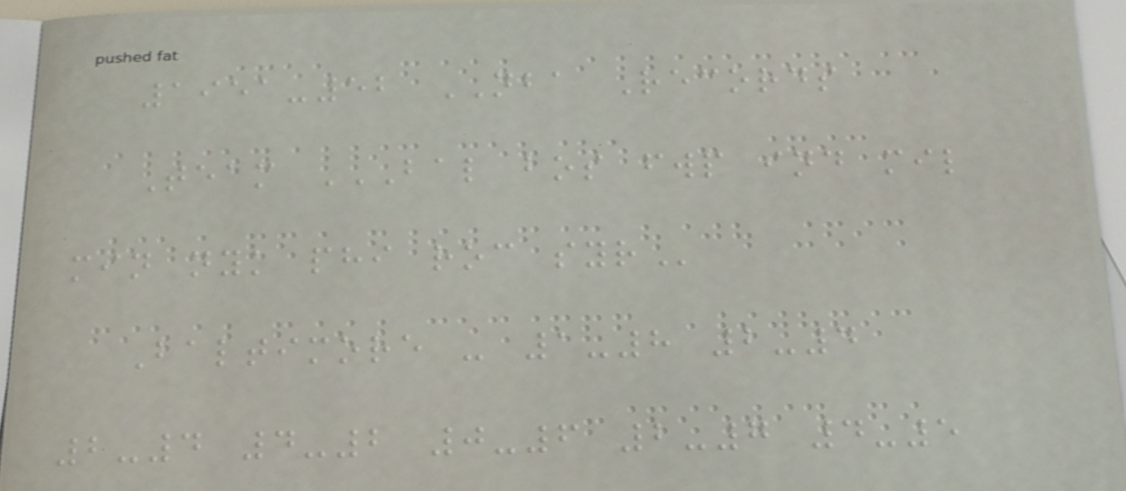1951-52 NBA Records
Team BAL BOS FWP IND MIL
MIN NYK PHI ROC SYR
Baltimore - 1-8 2-4
2-4 4-2 0-6 2-7 4-5
